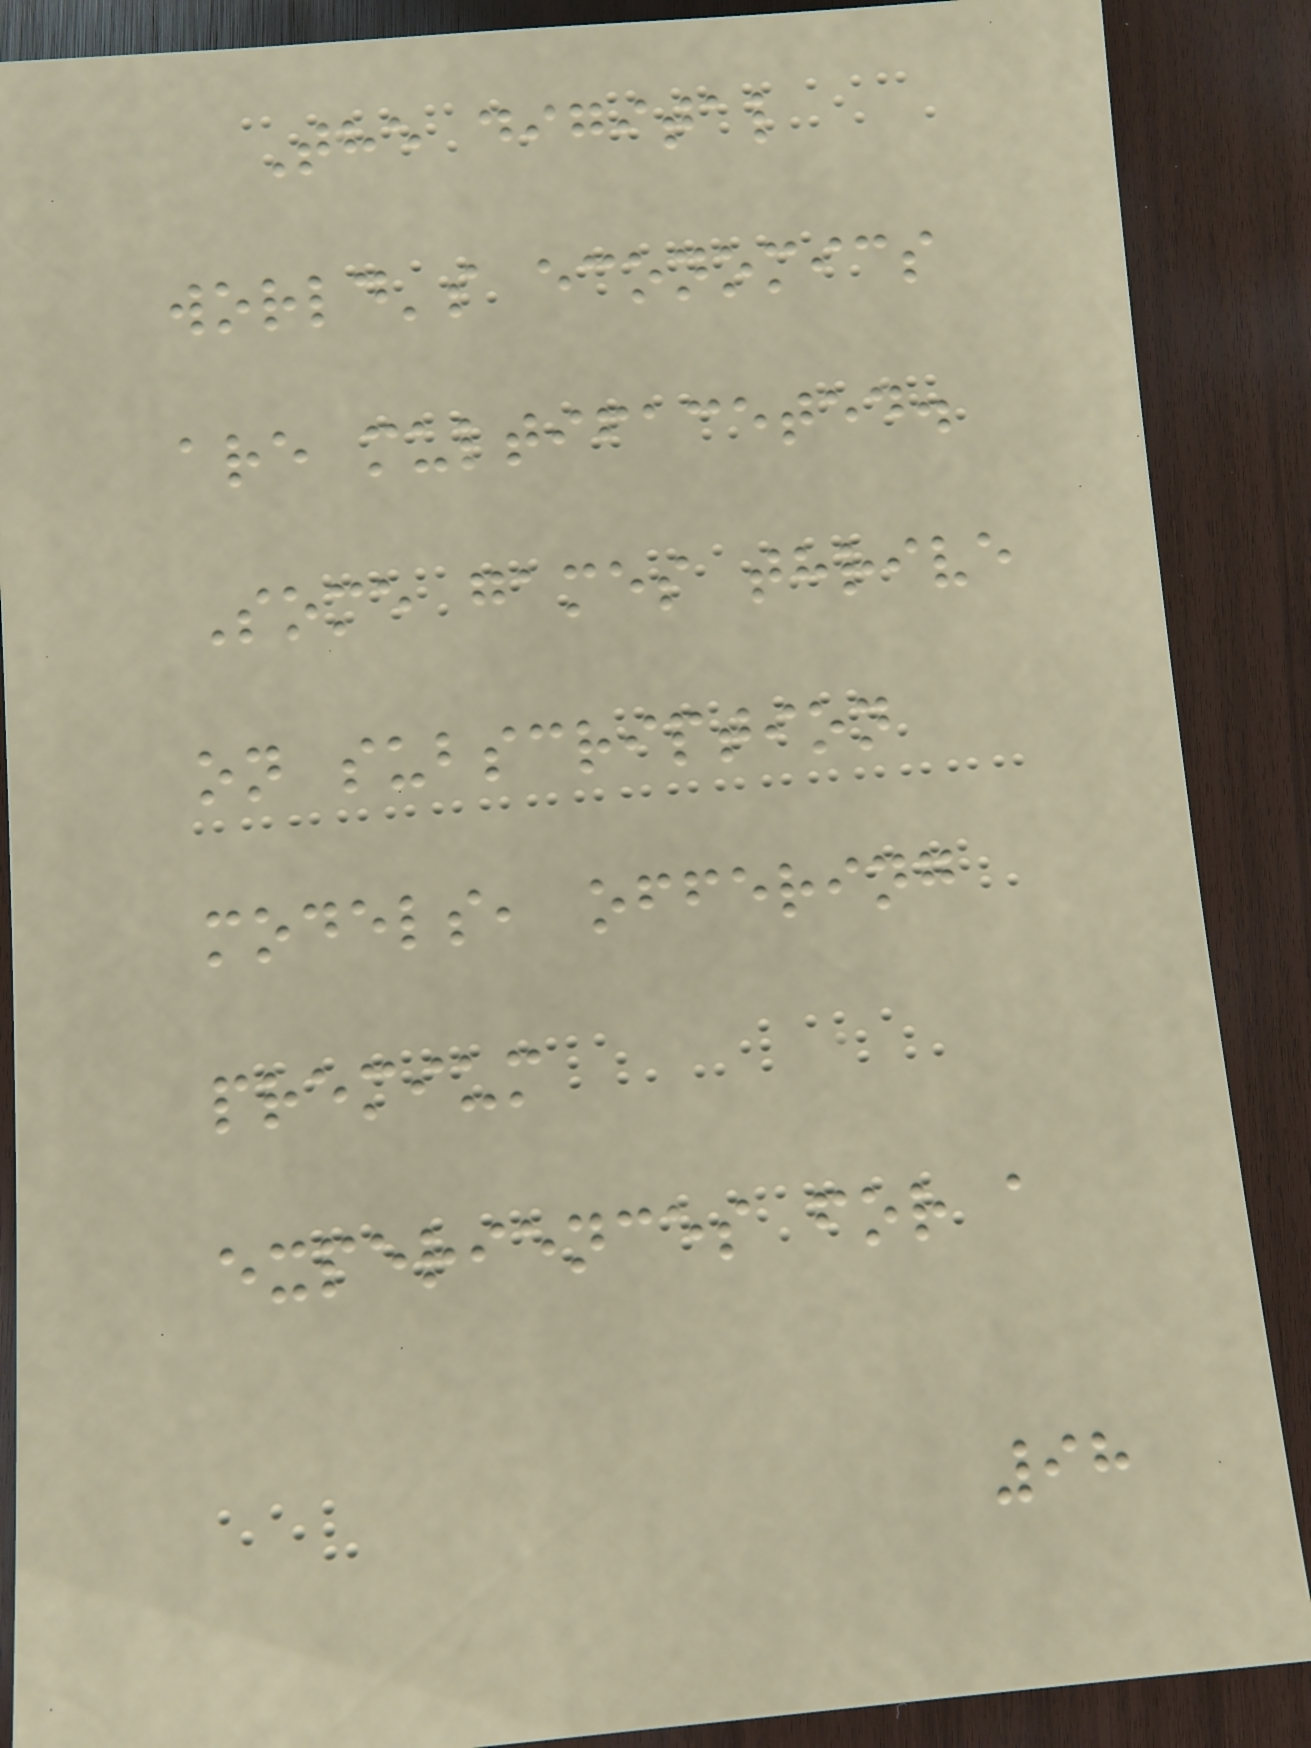The digital
world's economics
are multifaceted.
Some games thrive
on subscription
models, offering
premium
experiences for a
98
